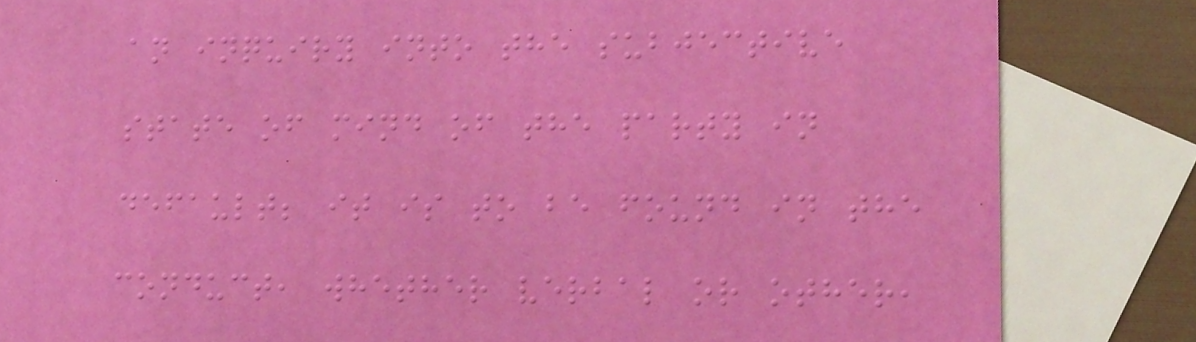an inquiry into the subjective
state of mind of the party in
default; it is to be found in the
conduct, whether verbal or other,
